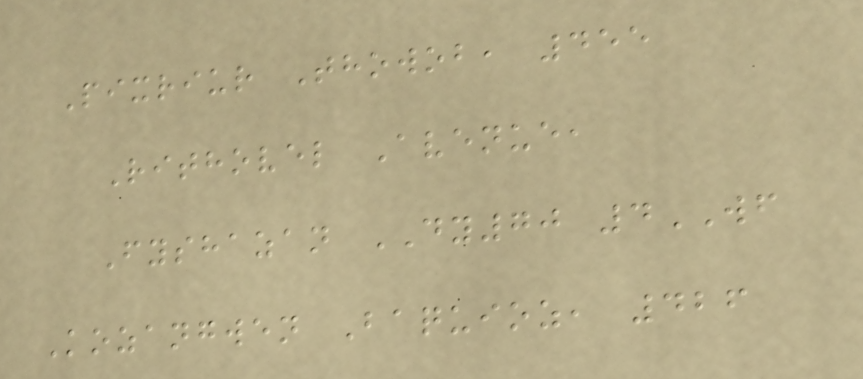Pixriur Thowob, 455
Rithovel Avenue,
Fyshazan DY70 4WF
Kozangwen Baquioz, 426
